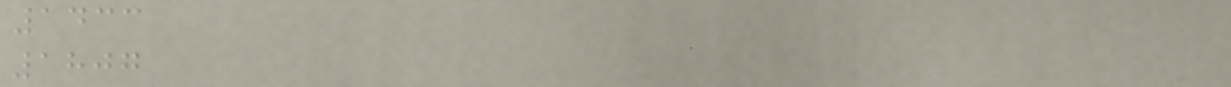1433
1807
